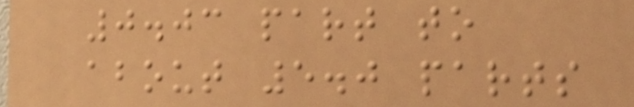0.03 part to
about 5.0 parts
